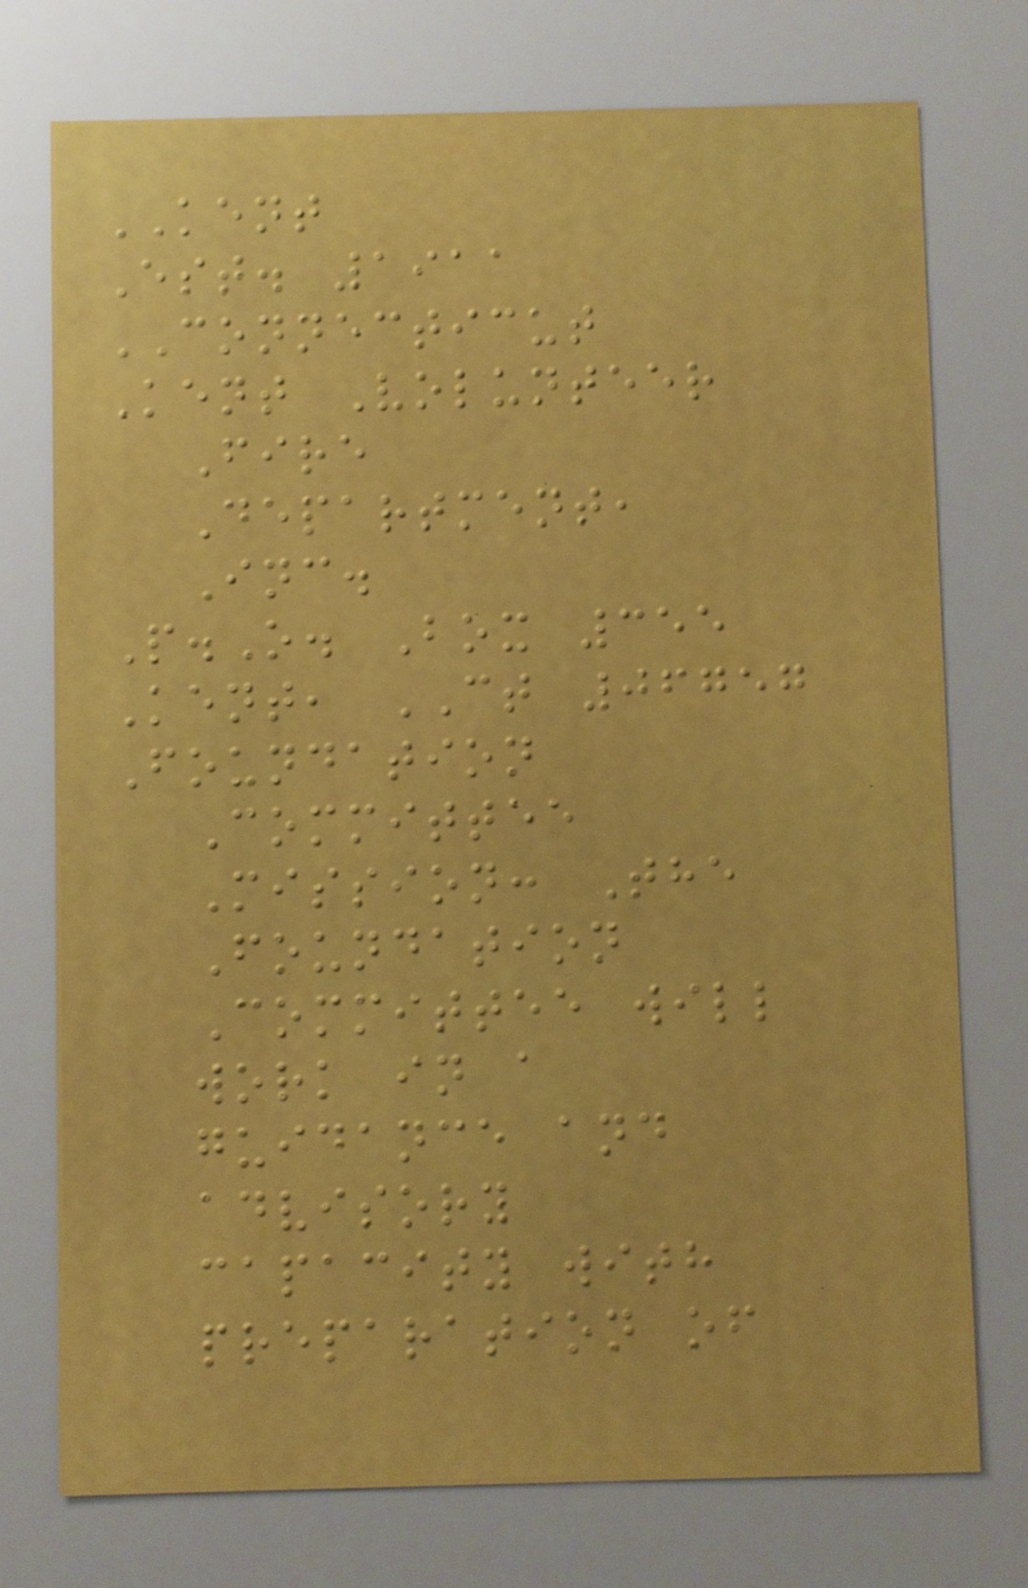KENT
Est. 1911
CONNECTICUT
Kent Volunteer
Fire
Department,
Inc.
P.O. Box 355
Kent, CT 06757
Foundation
Committee
Mission: The
Foundation
Committee will
work in a
guidance and
advisory
capacity with
preparation of
